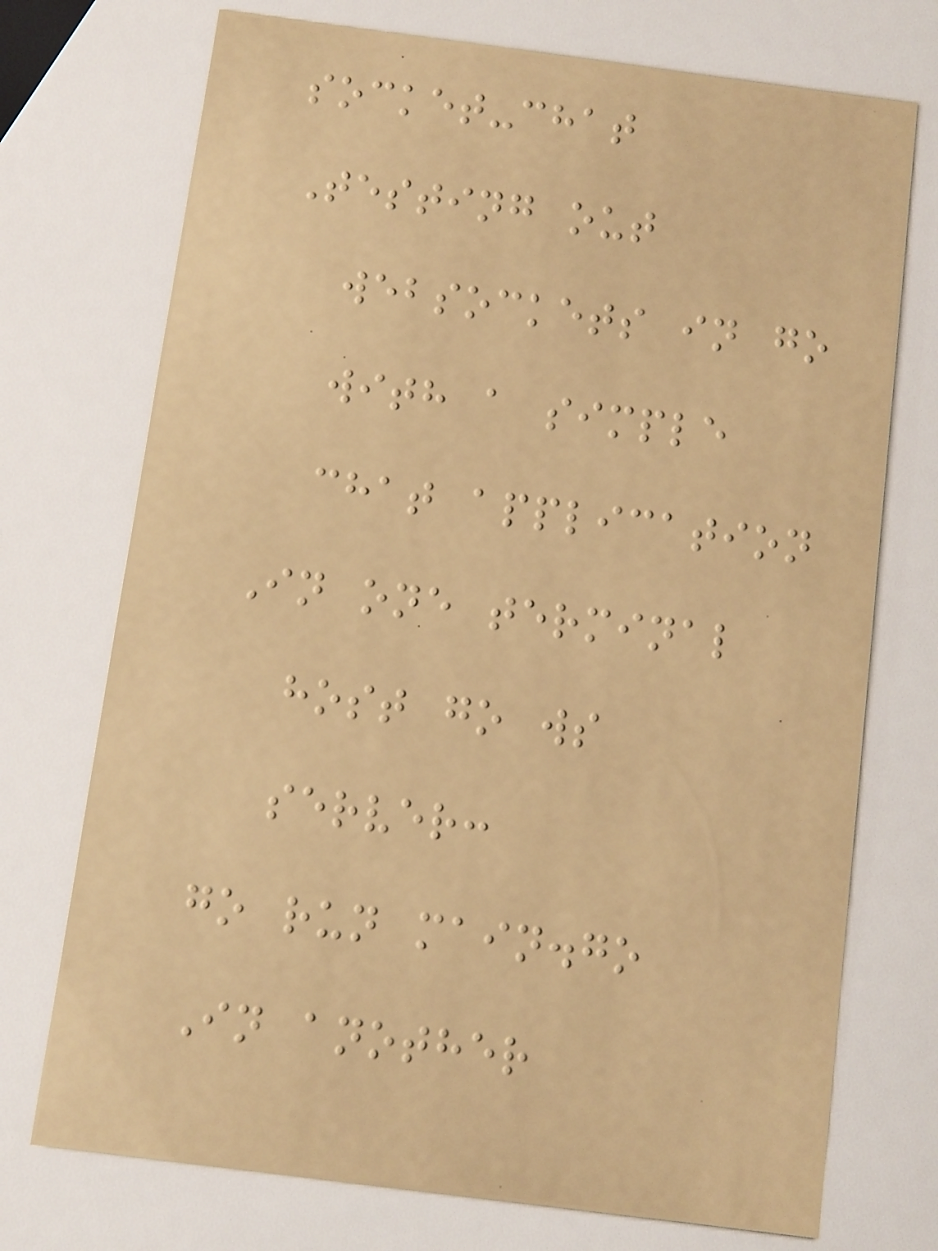socket-chat
Testing out
websockets in go
with a simple
chat application
In one terminal
host go ws
server:
go run main.go
In another
